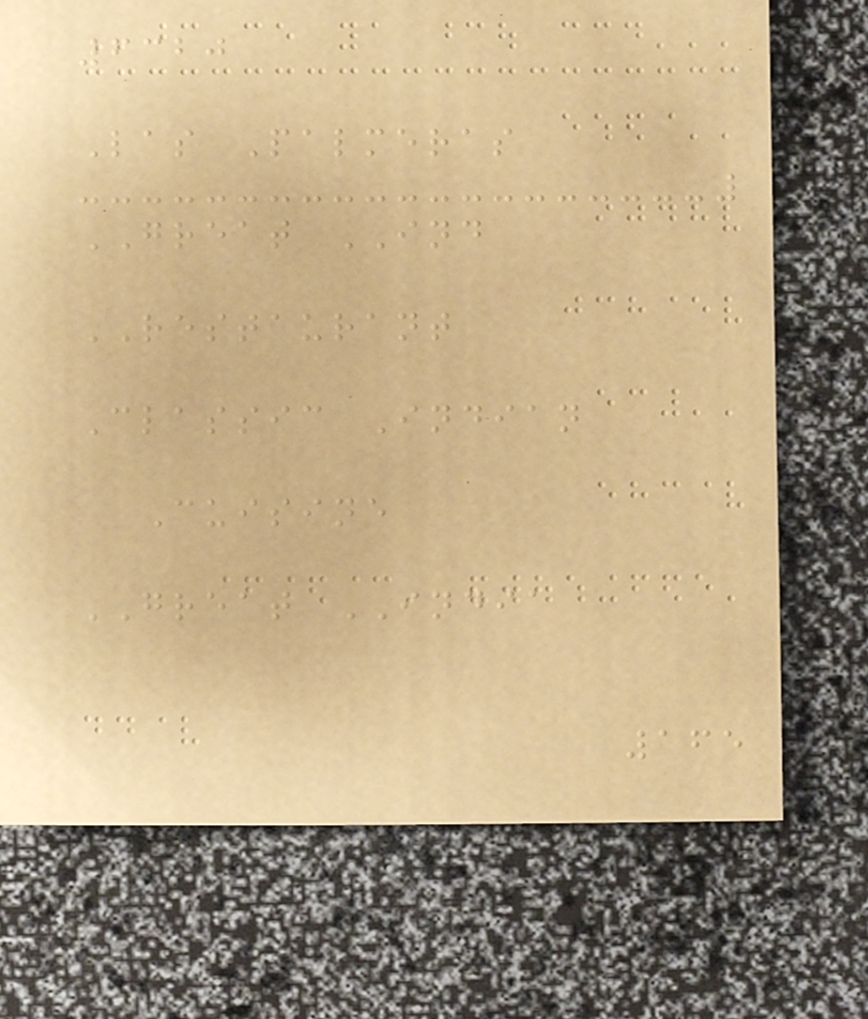6320
Las Palmeras
GREAT IND
RESTAURANT
Classic Indian
Cuisine
GREAT INDIA
165
